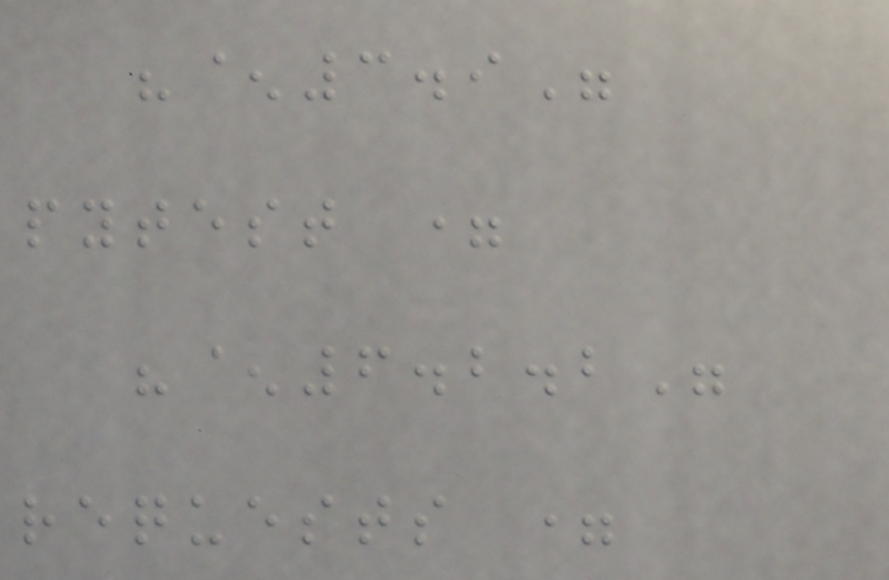"^3.9"
pytest =
"^6.2.2"
requests =
